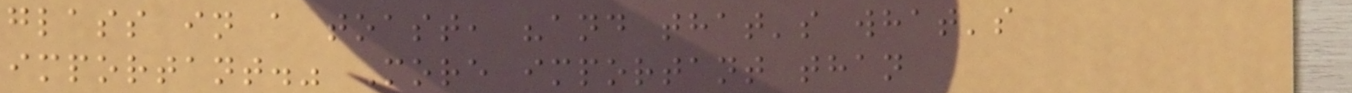glass in a toast, "and that's what's
important." More important than
